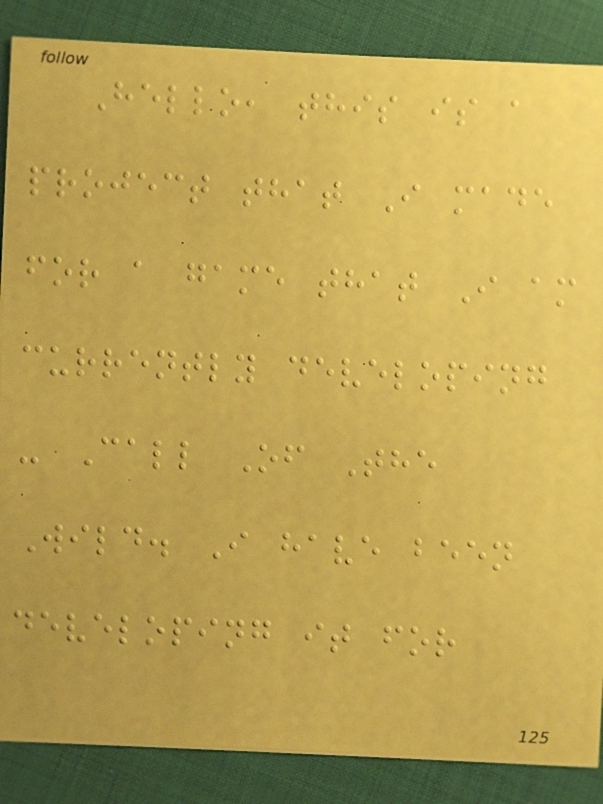Hello, this is a
project that I made
for a game that I am
currently developing
- Call Of The
Wild. I have been
developing it for
